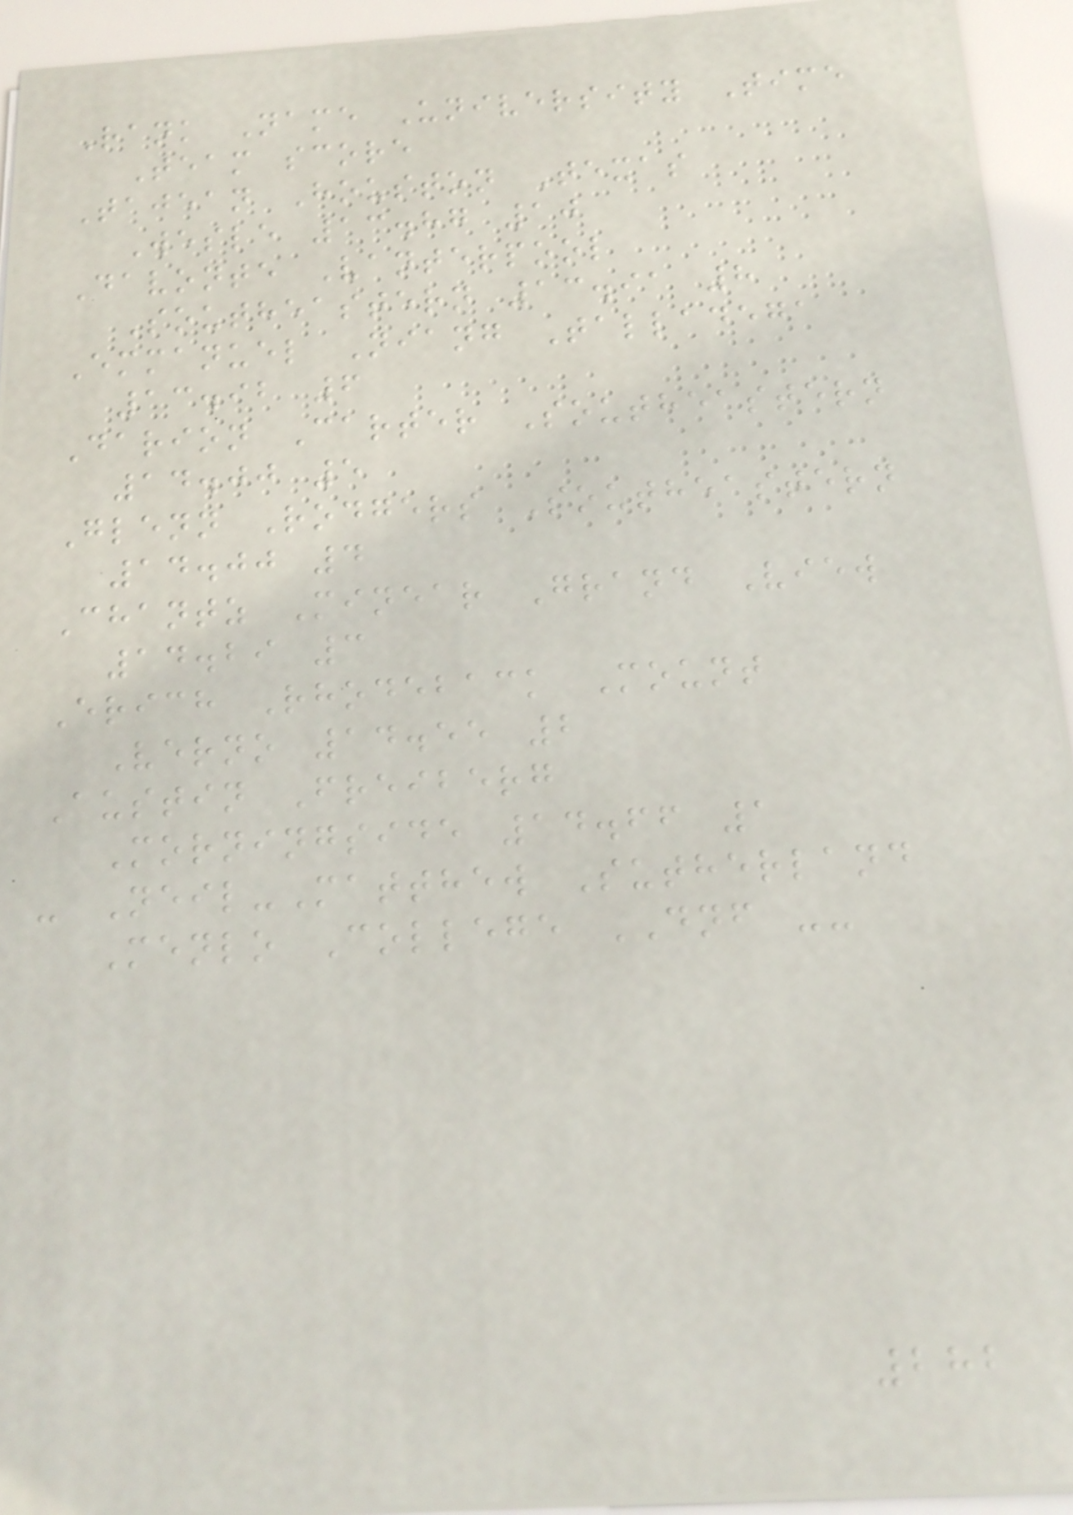Rank Name University Time
Team score
Tajean Houston Texas
Wesle 13.87 10
Davonte Vanterpool
Southeastern 13.91 8
Emmanuel Niang Talladega
13.92 6
Darion Carter Southeastern
14.00 5
Glenn Rodgers Southeastern
14.00 4
Chantz Minear Grand View
14.29 3
Erich Rhodeback Mount
Verno 14.55 2
Austin Freiberg
Morningside 14.66 1
- Neil-Matthew Sutherland
Menlo College DNF --
282
